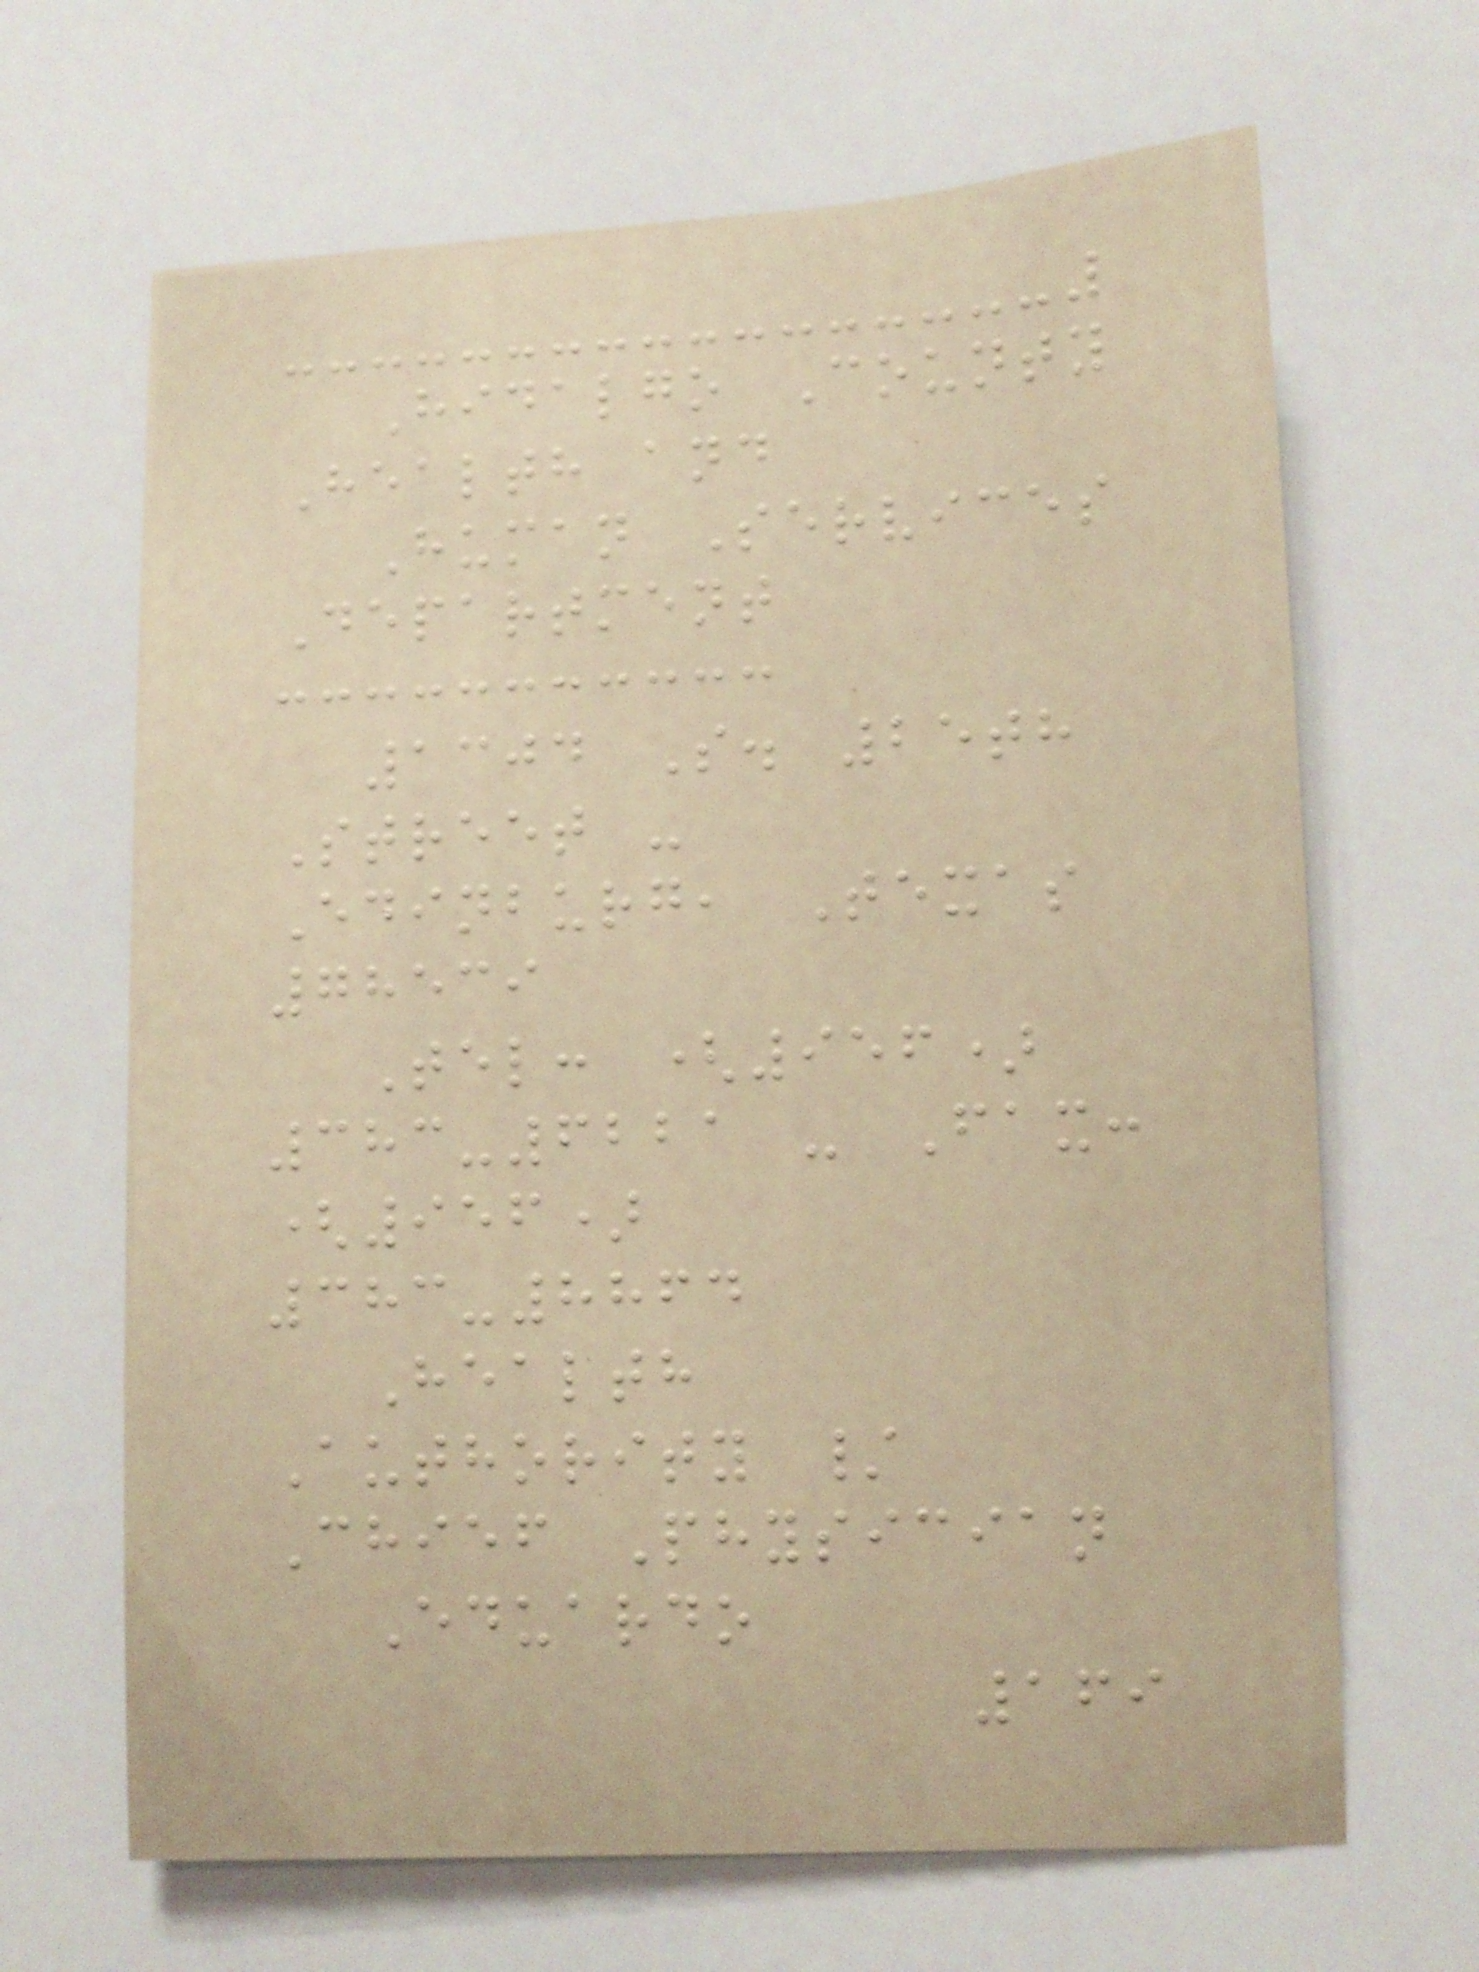Hidalgo County
Health and
Human Services
Department
1304 S. 25th
Street -
Edinburg, Texas
78539
Tel: (956)
383-6221 - Fax:
(956)
383-8864
Health
Authority /
Chief Physician
Eduardo
169
